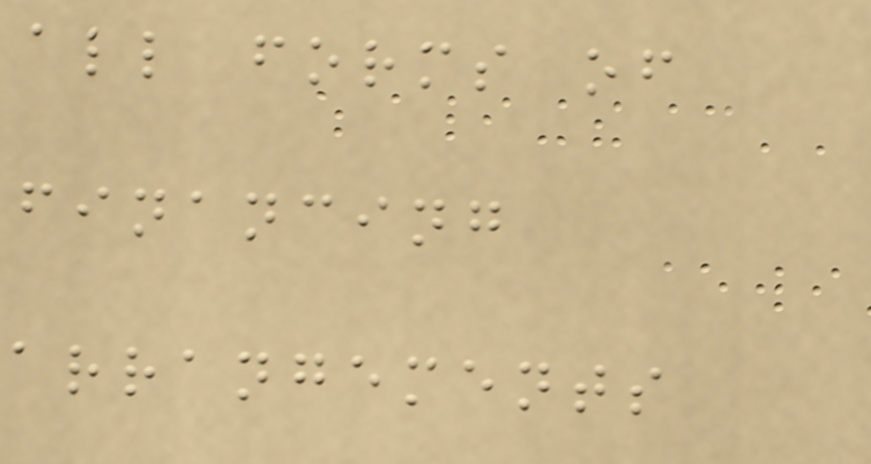all forms of
financing
arrangements
